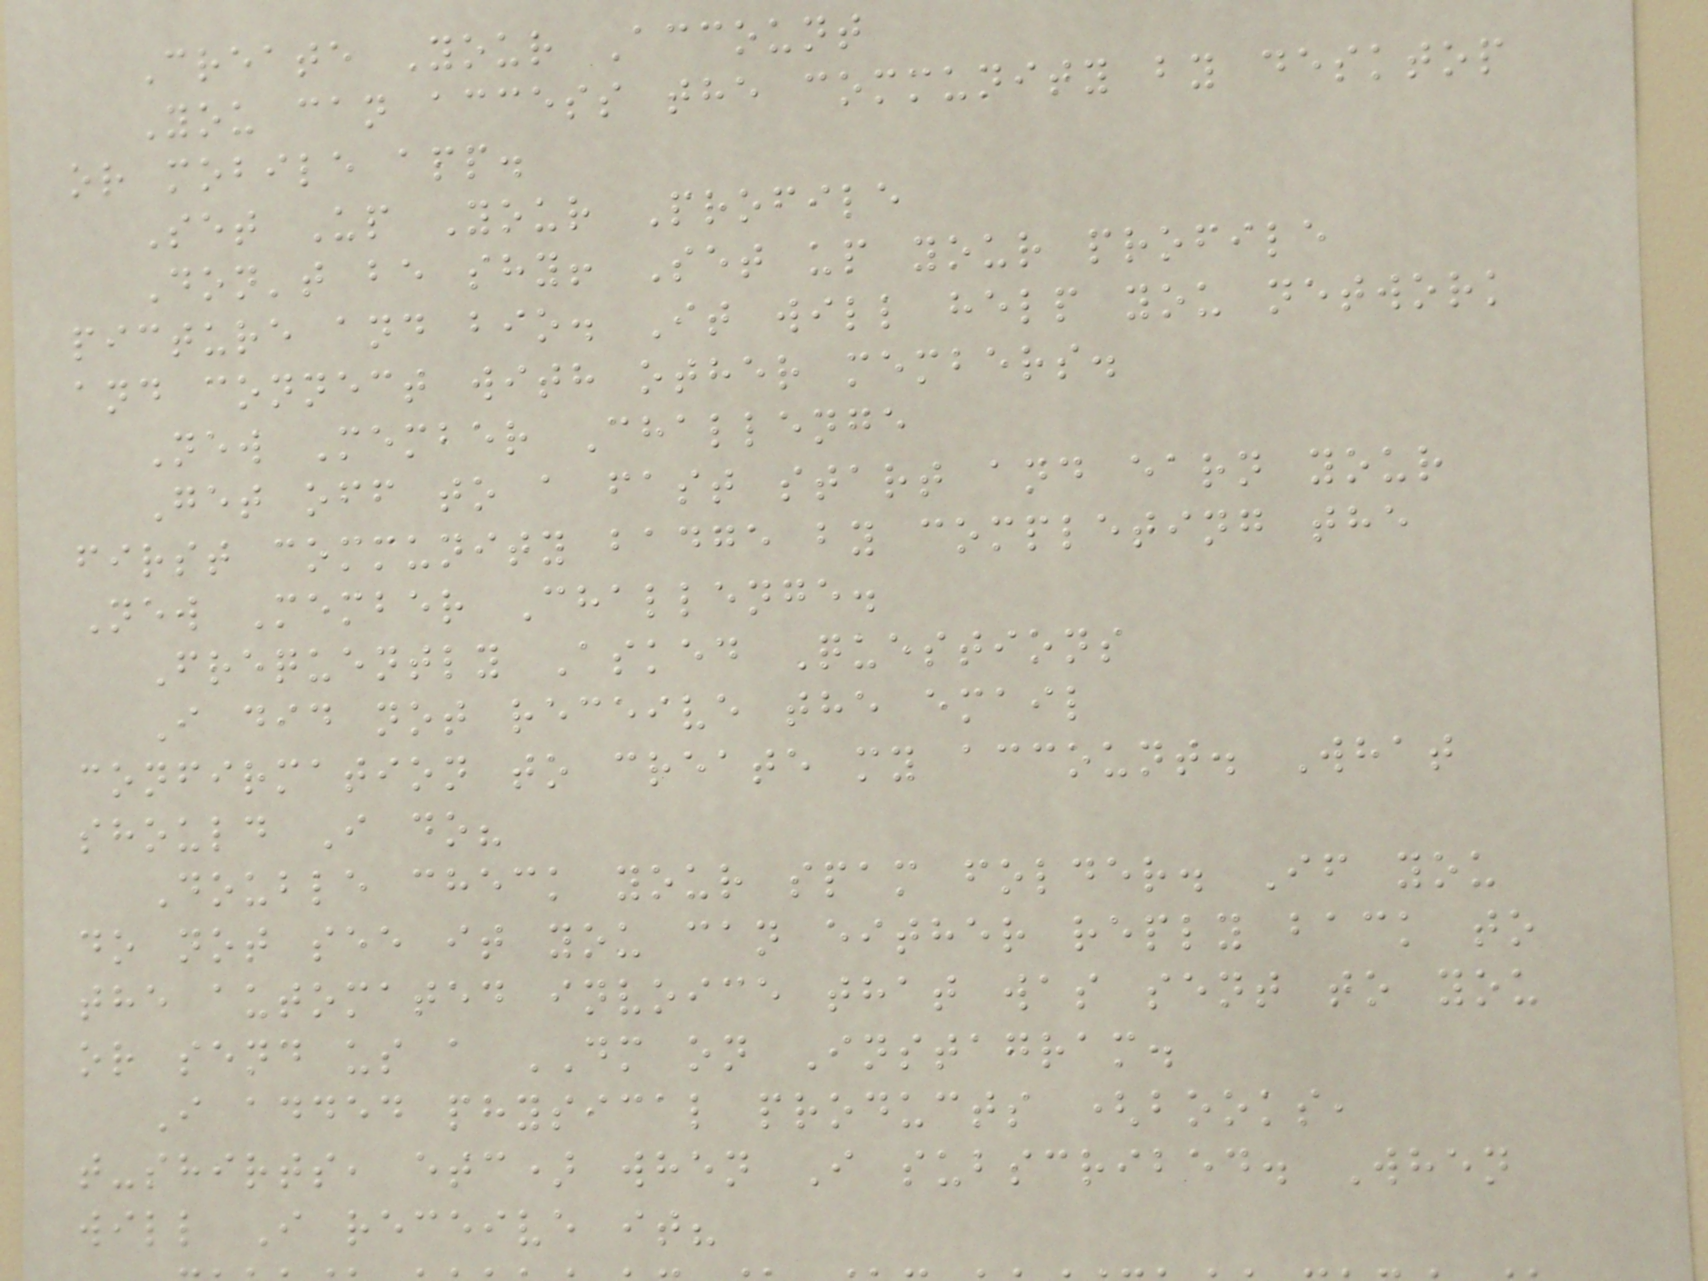Create Your Account
You can access the community by desktop
or mobile app.
Set Up Your Profile
Don't be shy! Set up your profile
picture and bio. It will help you network
and connect with other members.
New Member Challenge
Get off to a fast start and earn your
first community badge by completing the
New Member Challenge.
Frequently Asked Questions
I did not receive the email
confirmation to create my account. What
should I do?
Double check your spam folder. If you
do not see it you can either reply back to
the automated invoice that was sent to you
or send us a DM on Instagram.
I added physical products (books,
t-shirts, etc) when I subscribed. When
will I receive it?
